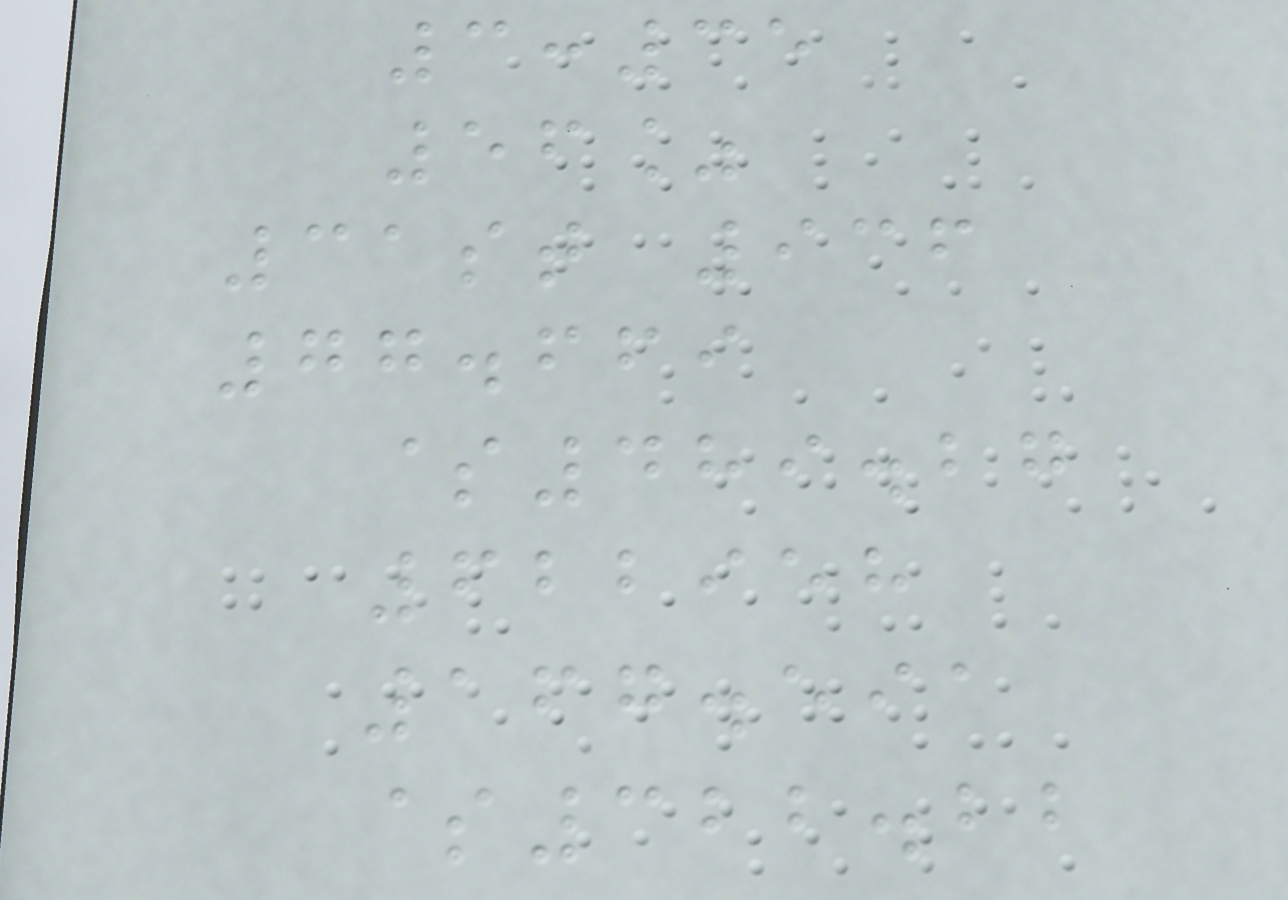3:35
56%
31st 936
77.669
$489.27
622958
167.591
$322.22
